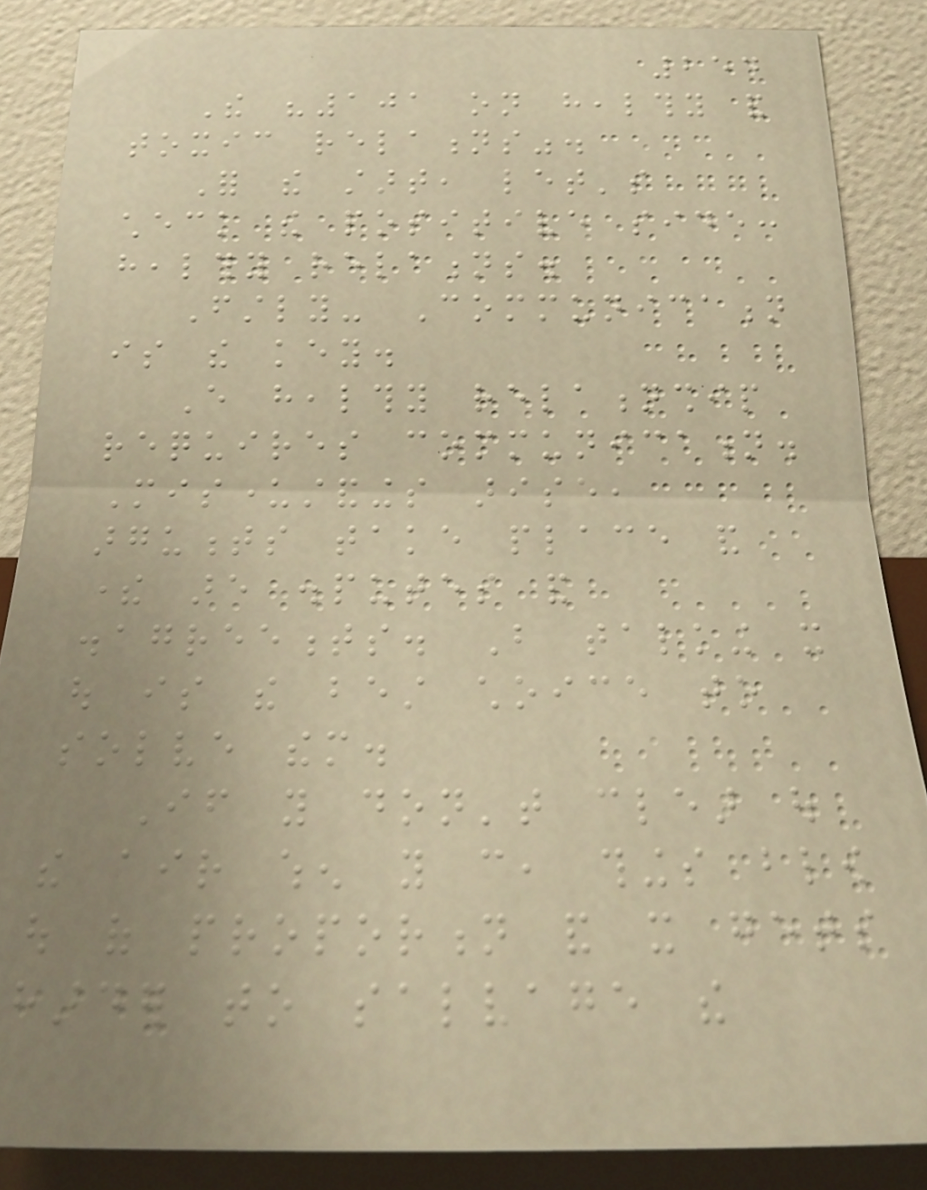254
The "101 on healthy and
toxic relations".
For the start, let's
check the positive side:
healthy relations.
Firstly- Communication
is the key.
Every healthy relationship
requires communication.
Misunderstandings arise,
arguments take place and
there are disputes and
disagreements. But talking it
out is the best choice to
solve them.
If you don't clear out
the air when you can, things blow
out of proportion and it gets
harder to salvage the
